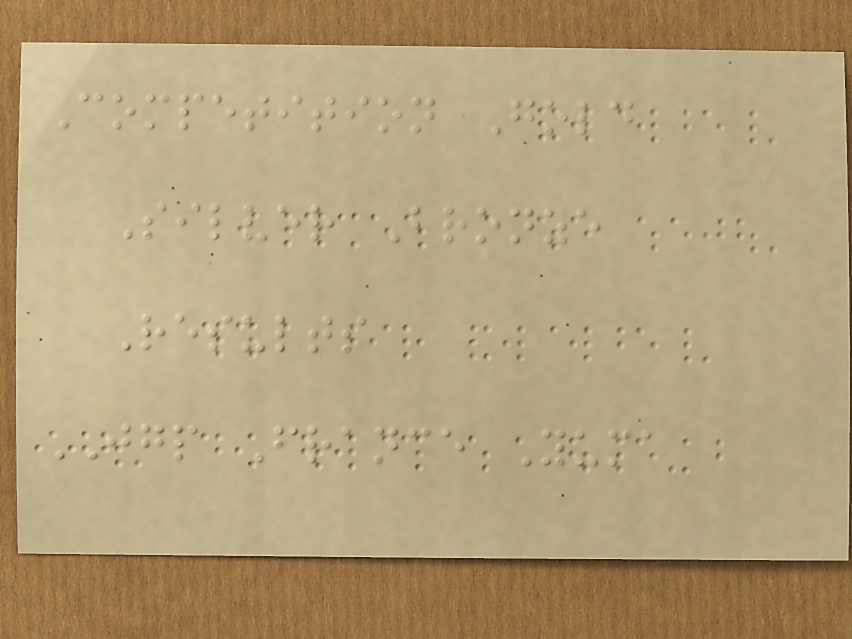Competition Gold
Silver Bronze
Results
JGP France Yuma
